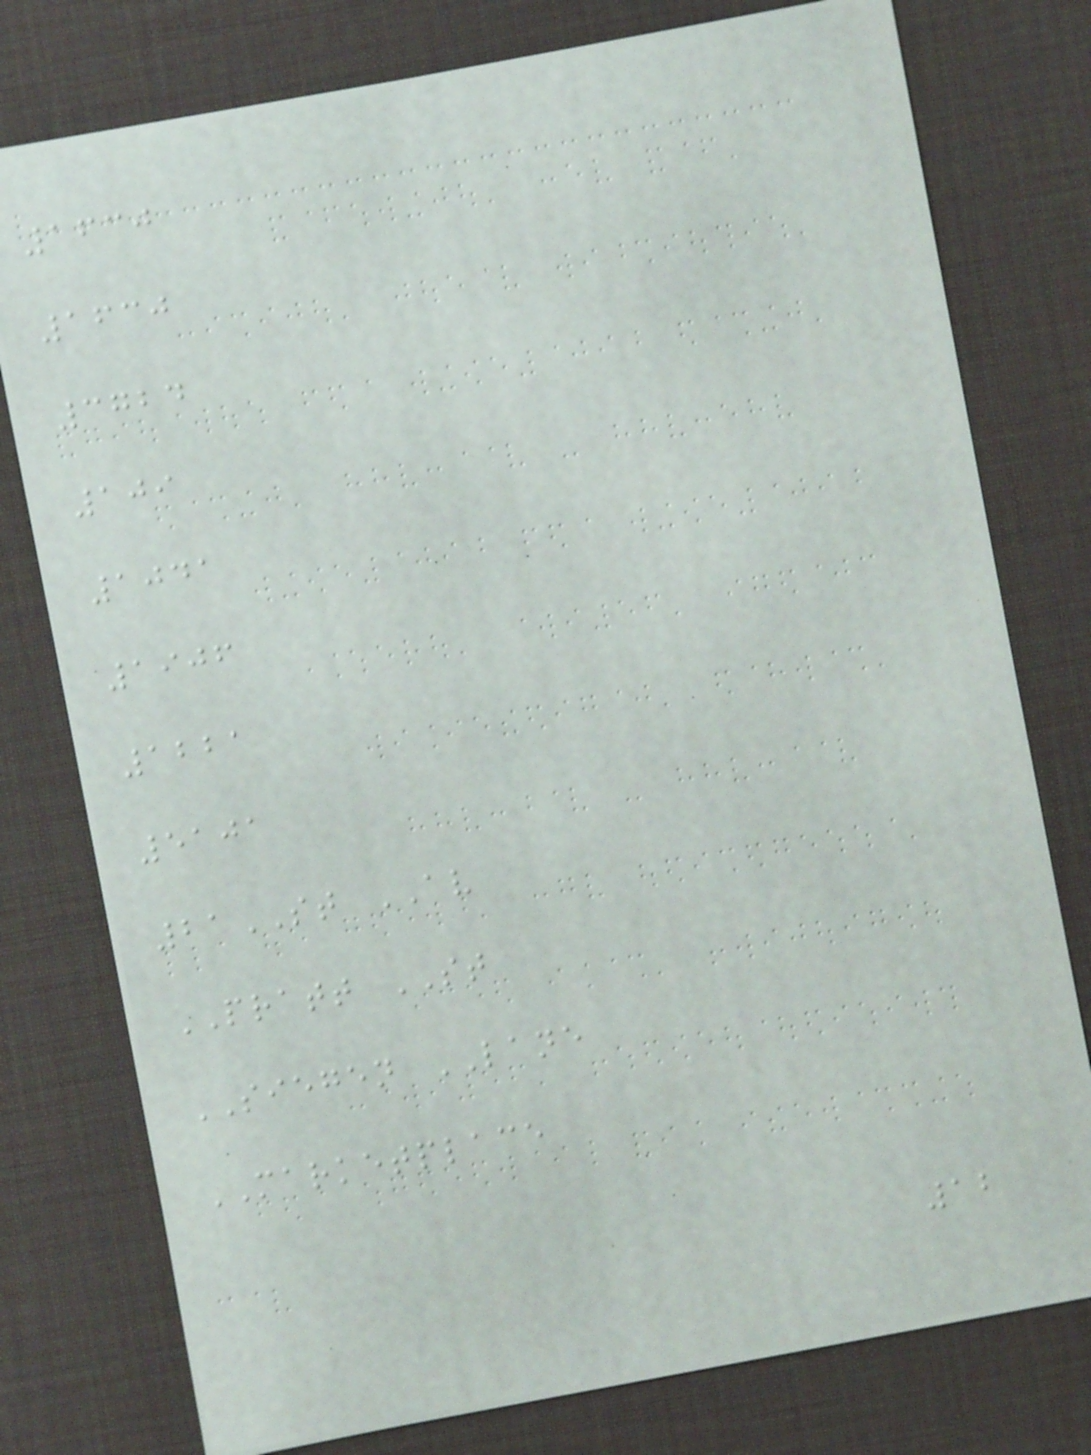1630
1630
3724
109
1041
1906
1221
5101
21ST AV
PRATT ST
SIEGEN LANE
MARKETPLACE
12
